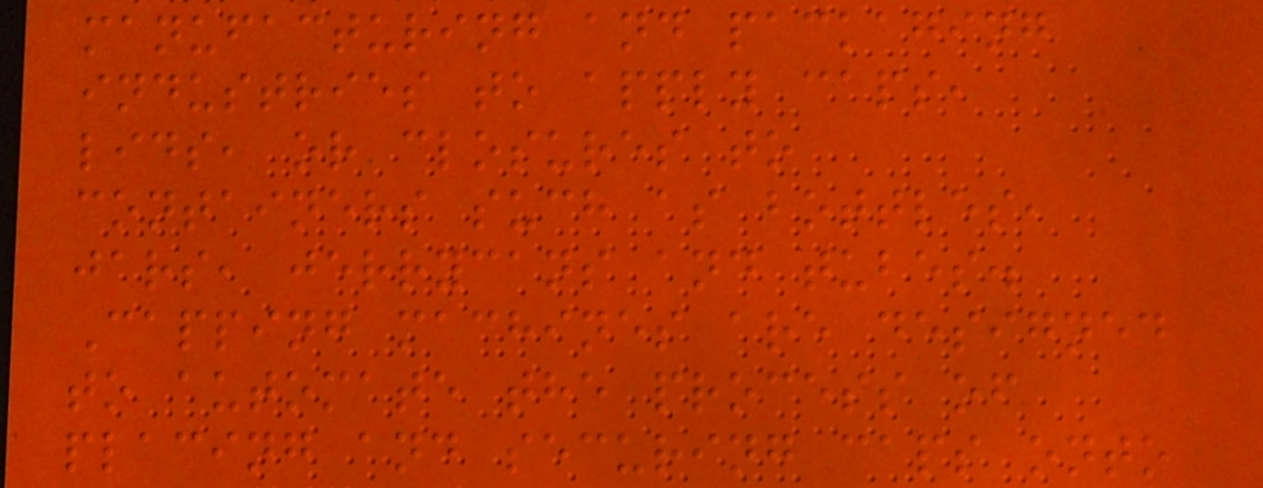manufacturing and packaging
industries to apply caps,
lids, or closures to
containers such as bottles,
jars, jerrycans and tubes.
Capping machines are designed
to automate the process of
placing and securing caps onto
